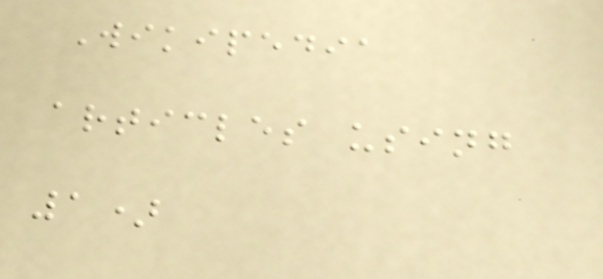Wikipedia
articles using
1)
